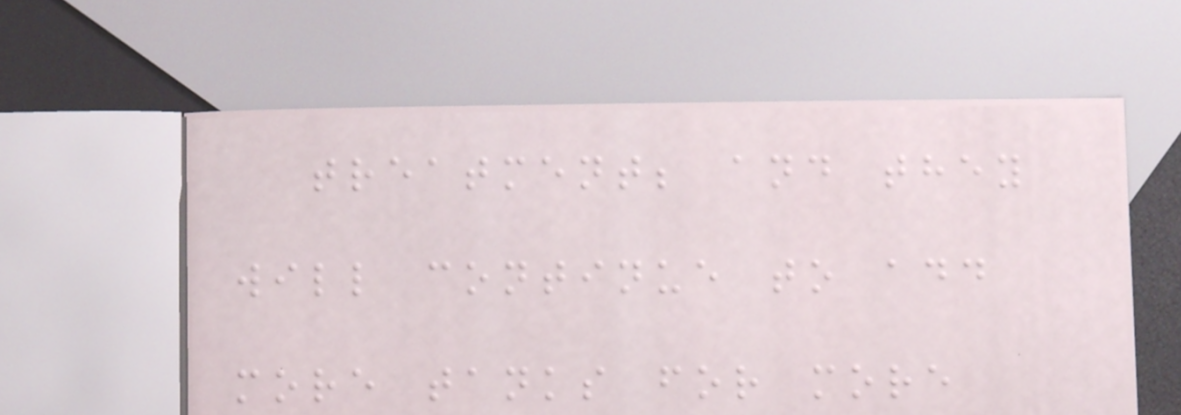treatment; and they
will continue to add
more tanks for more
